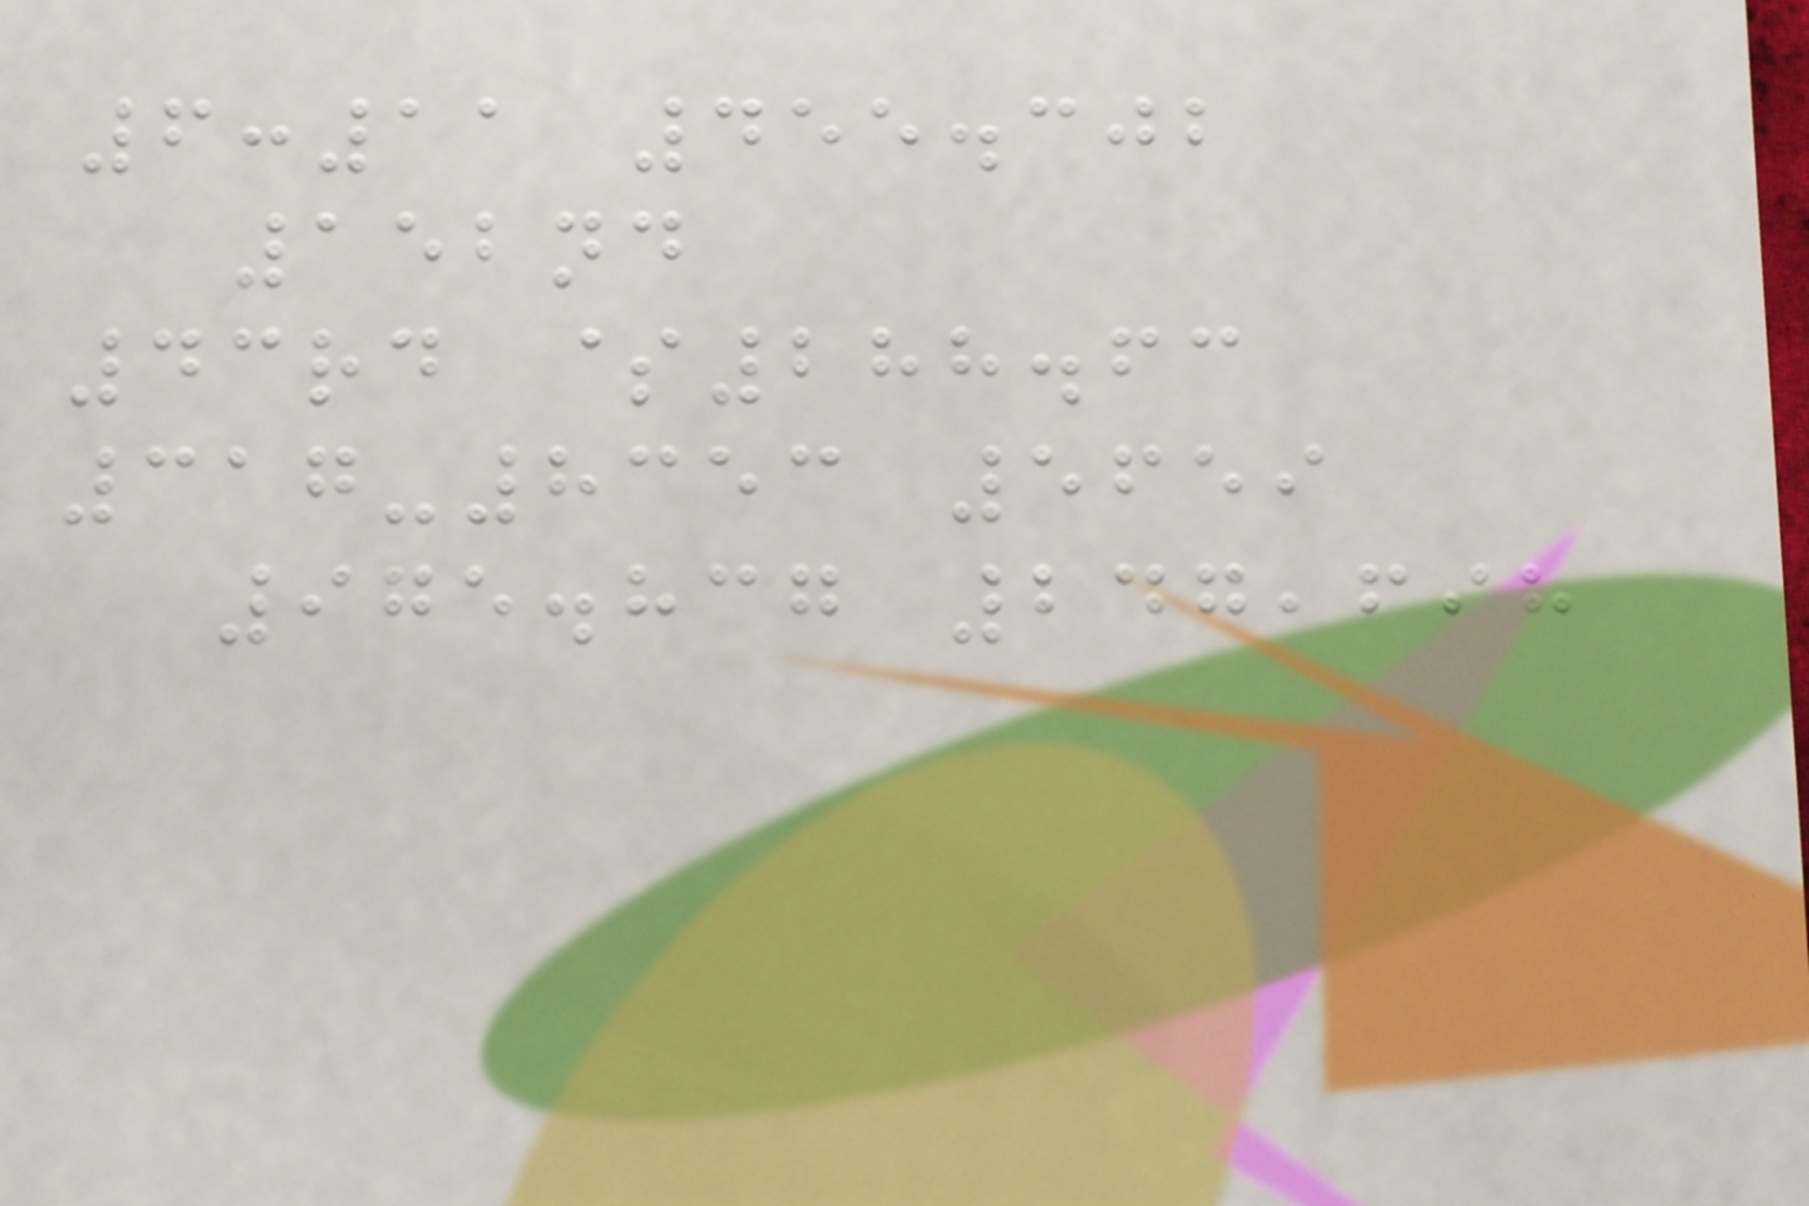6:11 455.302
152nd
43rd $288.63
317-8353 5659
975.837 247,698
